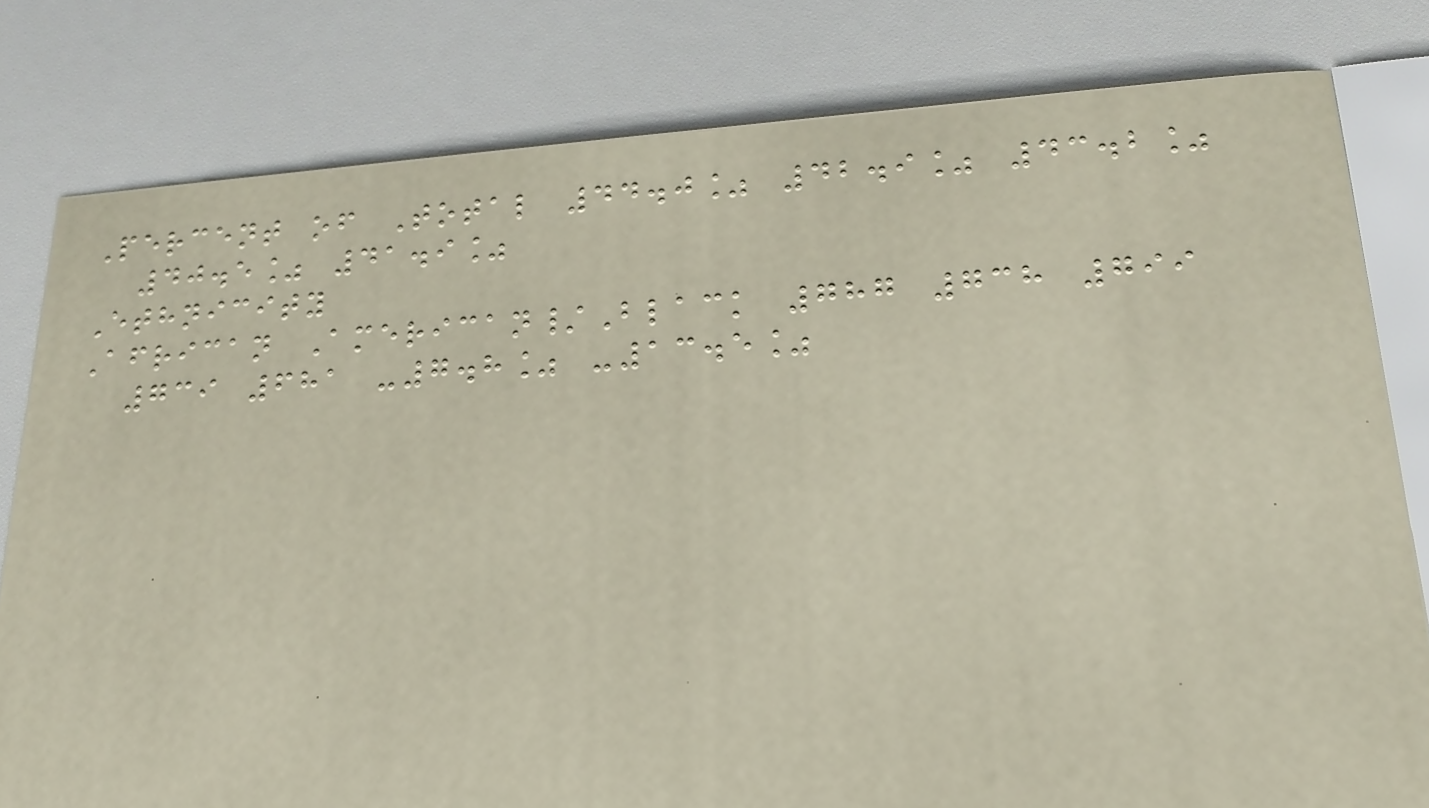Percent of Total 44.0% 42.9% 43.2%
40.5% 41.9%
Ethnicity
African American/Black 787 738 799
739 681 -7.8% -13.5%
